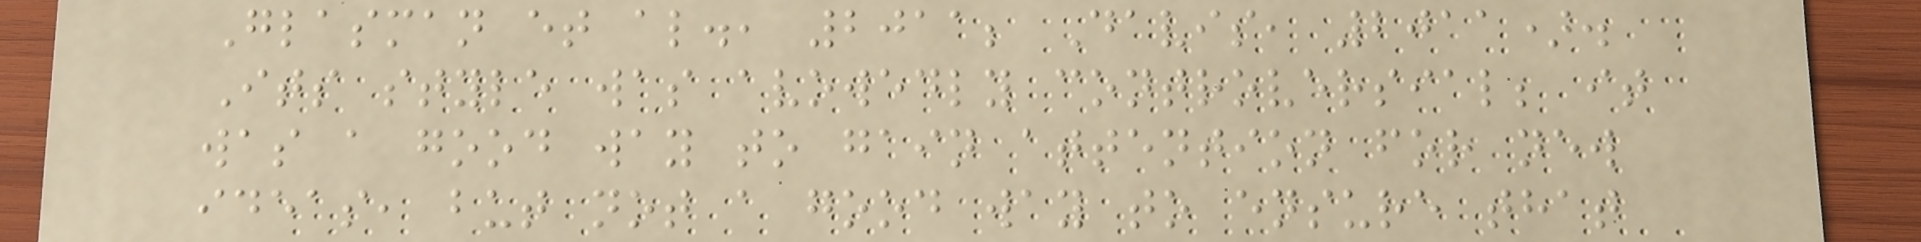Glasman et al., 2011; Davis, 2011).
Its style was avowedly controversial; it
was a good way to gain attention for new
ideas, but not a good way to ensure that
